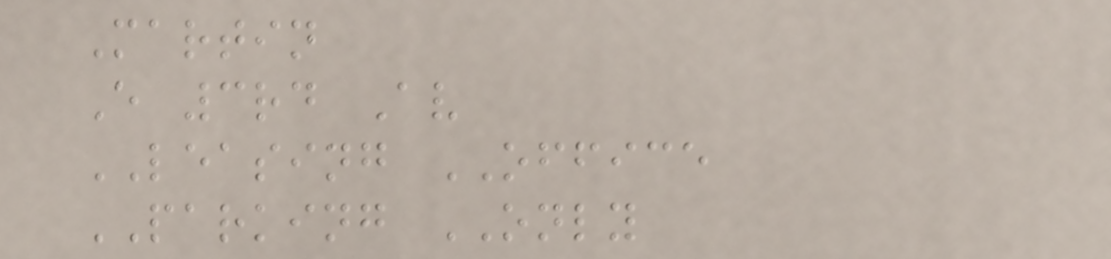Martin
E 3rd Av
LEASING OFFICE
PARKING ONLY
